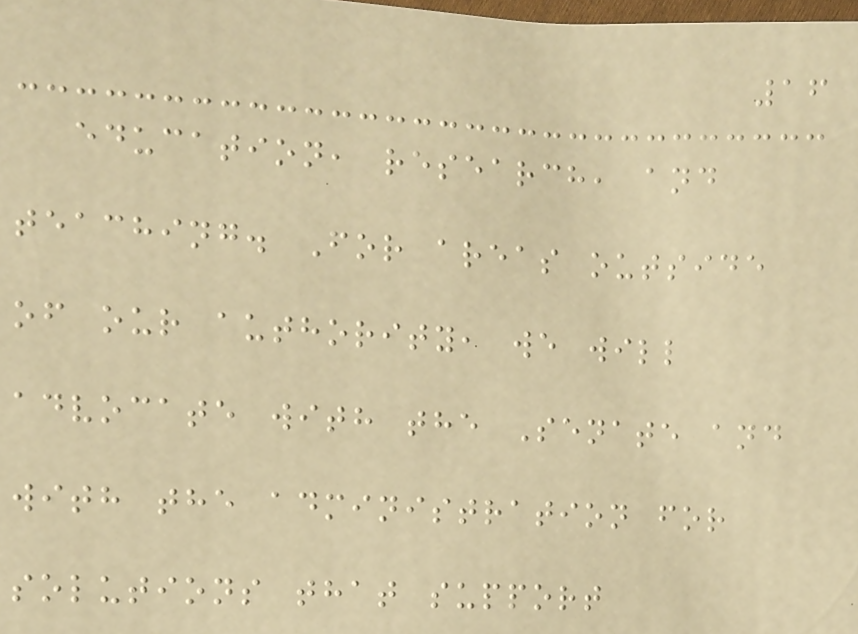16
education, research, and
teaching. For areas outside
of our authority, we will
advocate with the Senate and
with the administration for
solutions that support
